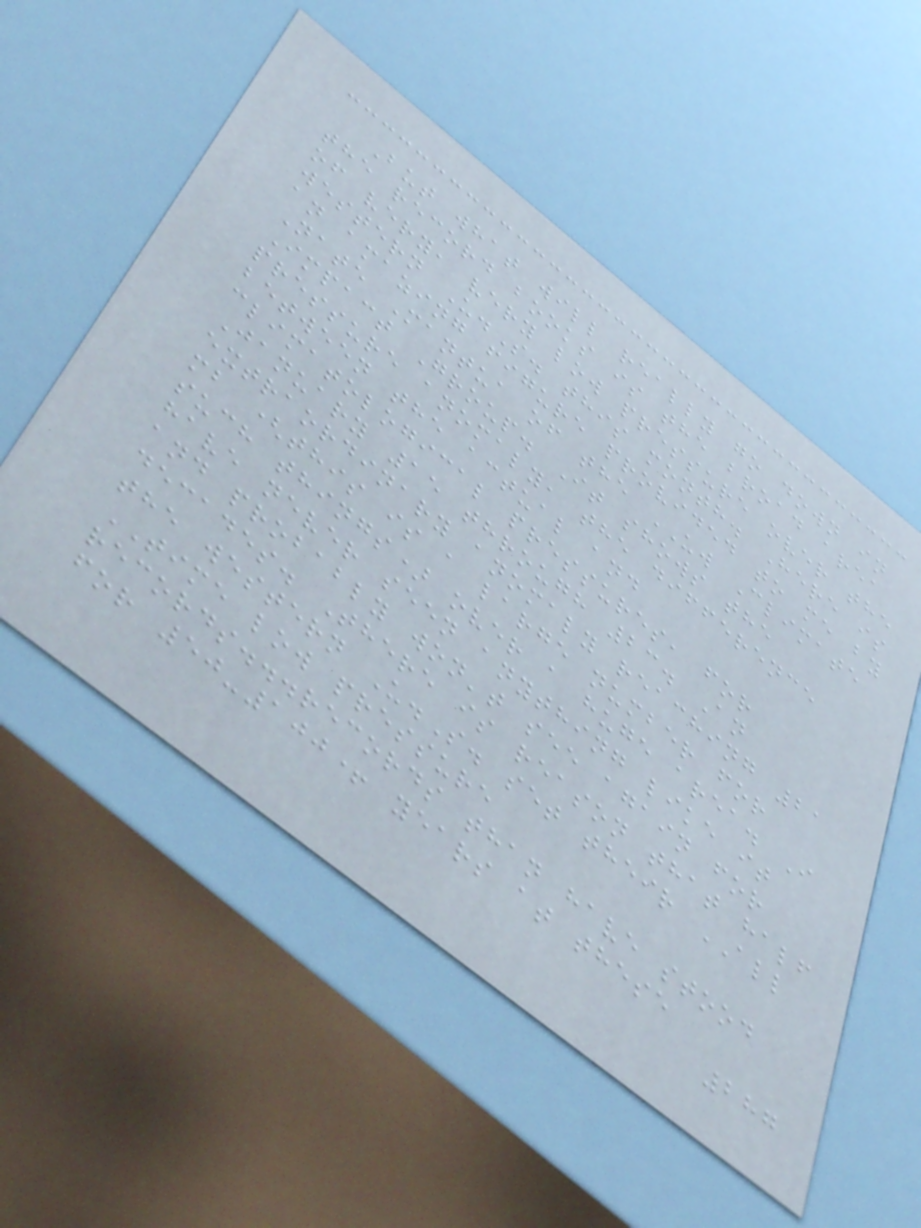But what will really go down in
the record books is the broad area
of very, very low pressure over the
western U.S. this month. Here is
an amazing figure provided to me by
Nate Mantua of the UW Climate
Impact Group. It shows the
pressure anomaly, the difference
between the actual and
climatological pressures, for
January 15 through 23. An
extraordinary anomaly reaching 21
mb (this is a large number for
such things) over a huge area. I
have never seen anything like it
and probably won't see again for
decades. There is reason that half
the western U.S. set their ALL
TIME low pressure
records...records than have stood
for 50-100+ years at these
287
